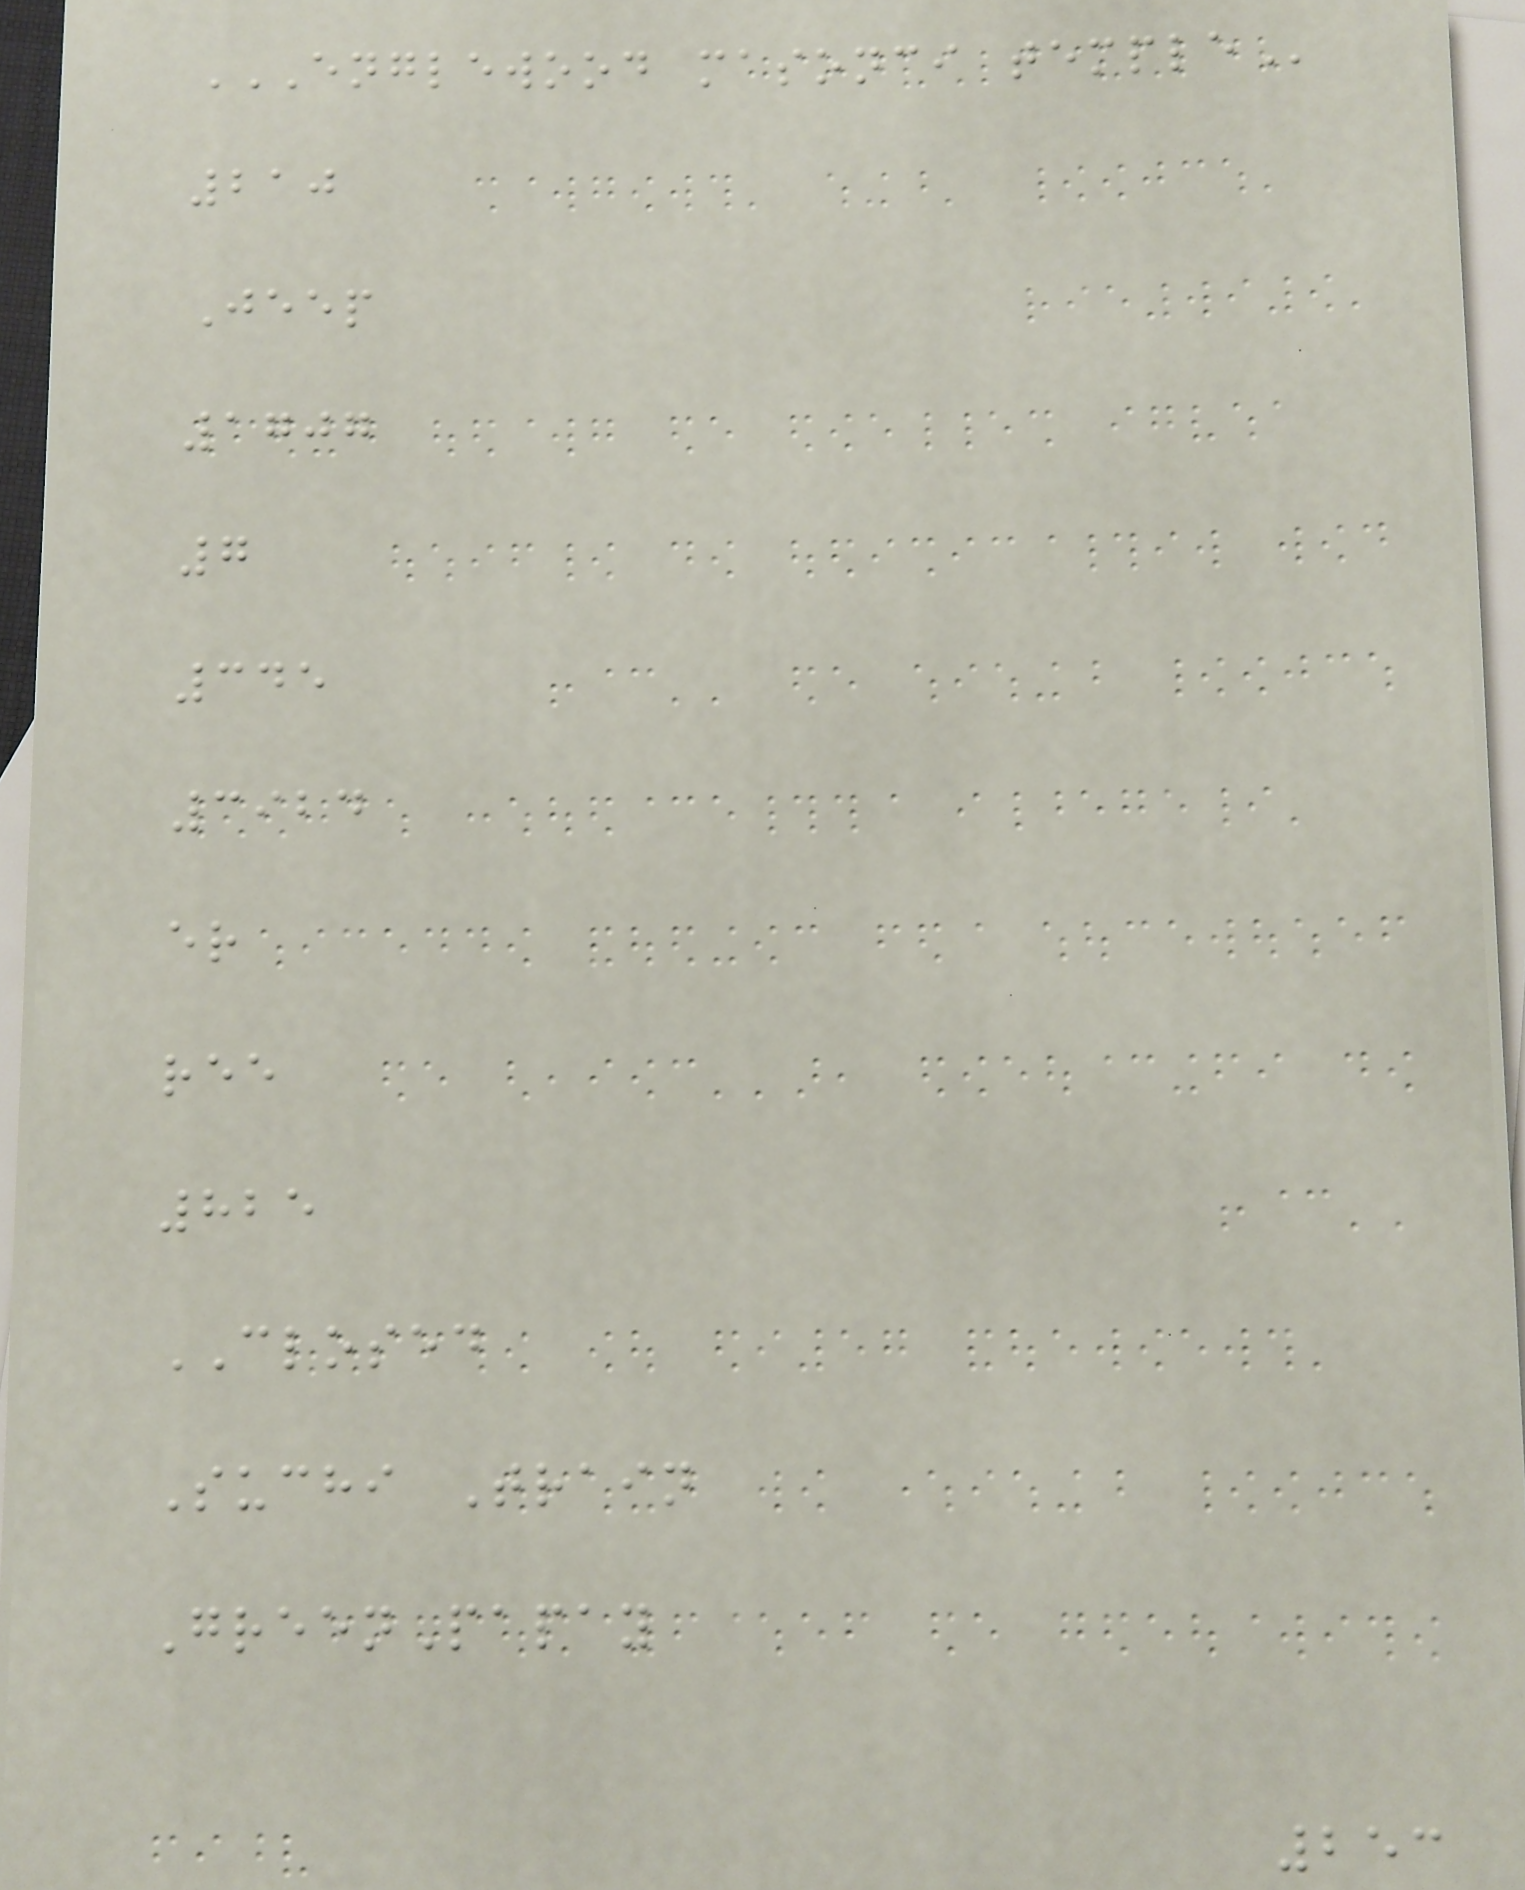ENGLEWOOD MASONCI TEMPLE
210
Jeep
1707
7
345
3924
er
ree
825
CLOSED
Suchi Train
GreenPapay
253
